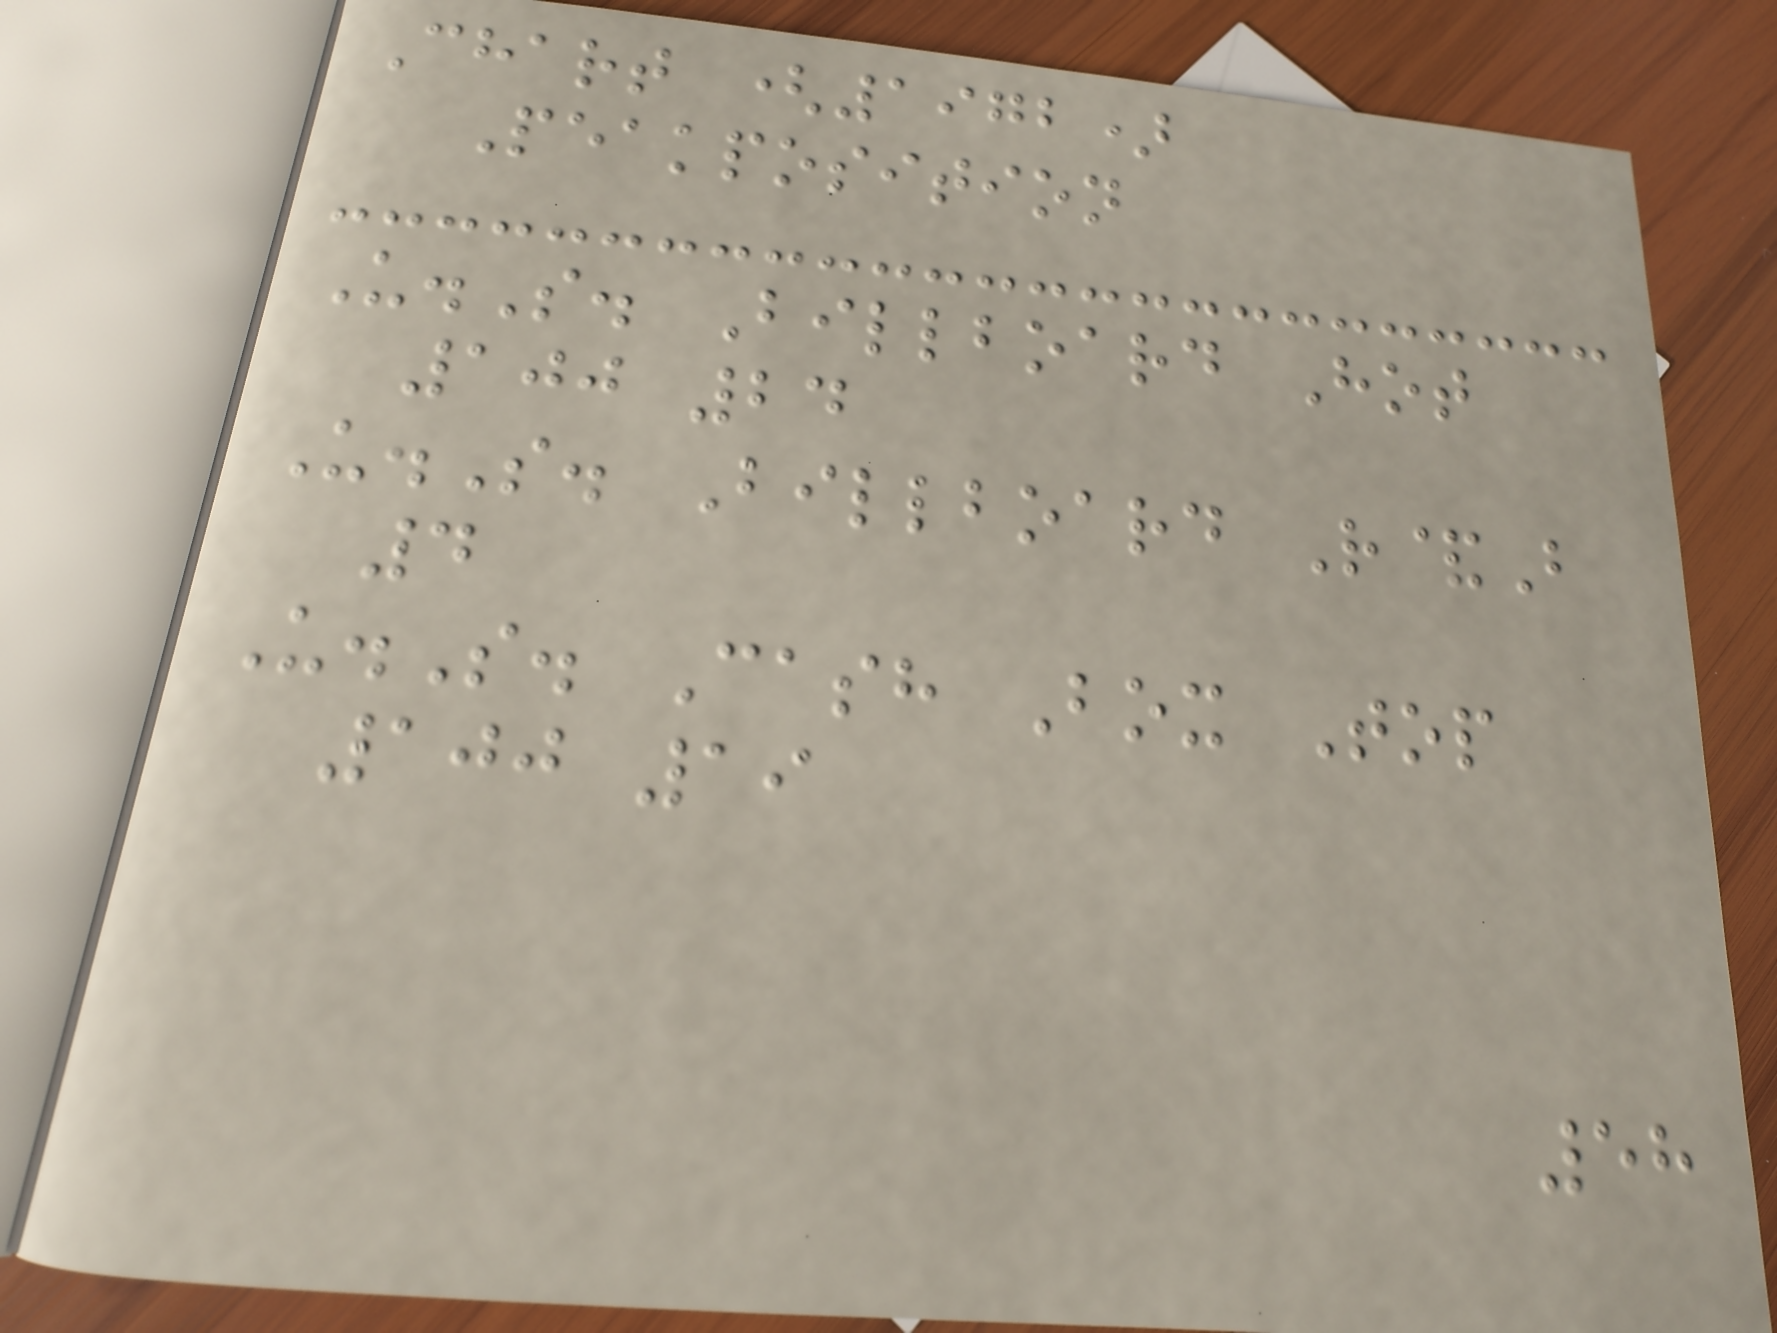Chart (1972)
Peakposition
U.S. Billboard Hot
100 24
U.S. Billboard R&B
4
U.S. Cash Box Top
100 19
58
